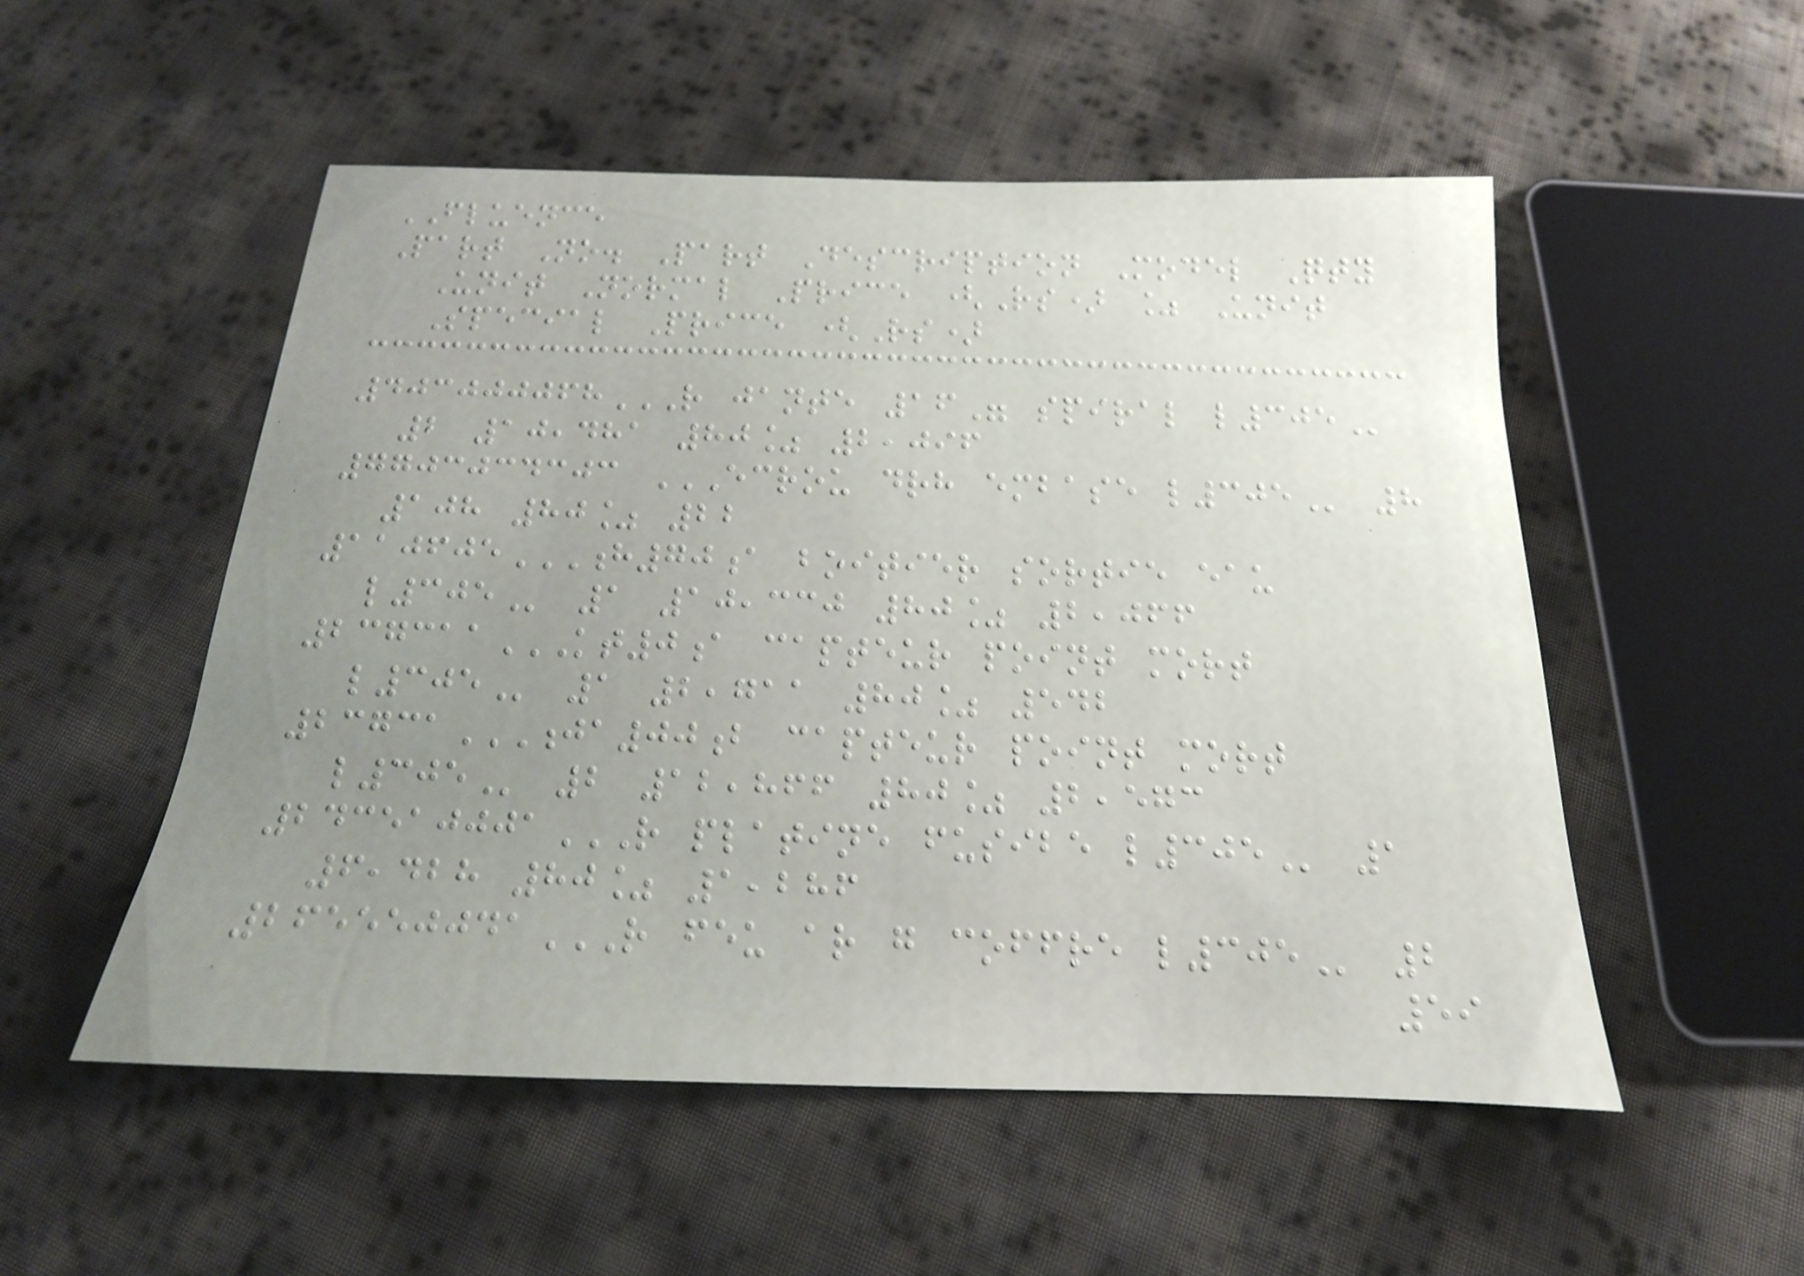FLUENCE
Part No. Part Description Model Qty
Unit Normal Price (Rs) % Unit
Special Price (Rs)
403000068R JANTE 16" SPIRAL L305
2 10,481 80% 2,096
7703034303 ECROU DRH EMBASE L305 8
108 80% 22
110605H70A BOITIER SORTIE EAU
L305 1 10,330 80% 2,066
237311KT0A CAPTEUR POINT MORT
L305 1 2,711 80% 542
23731JA00B CAPTEUR POINT MORT
L305 2 12,866 80% 2,573
243510001R PLATINE FUSIBE L305 1
6,428 80% 1,286
265550041R FEU AR G COFFRE L305 2
59
